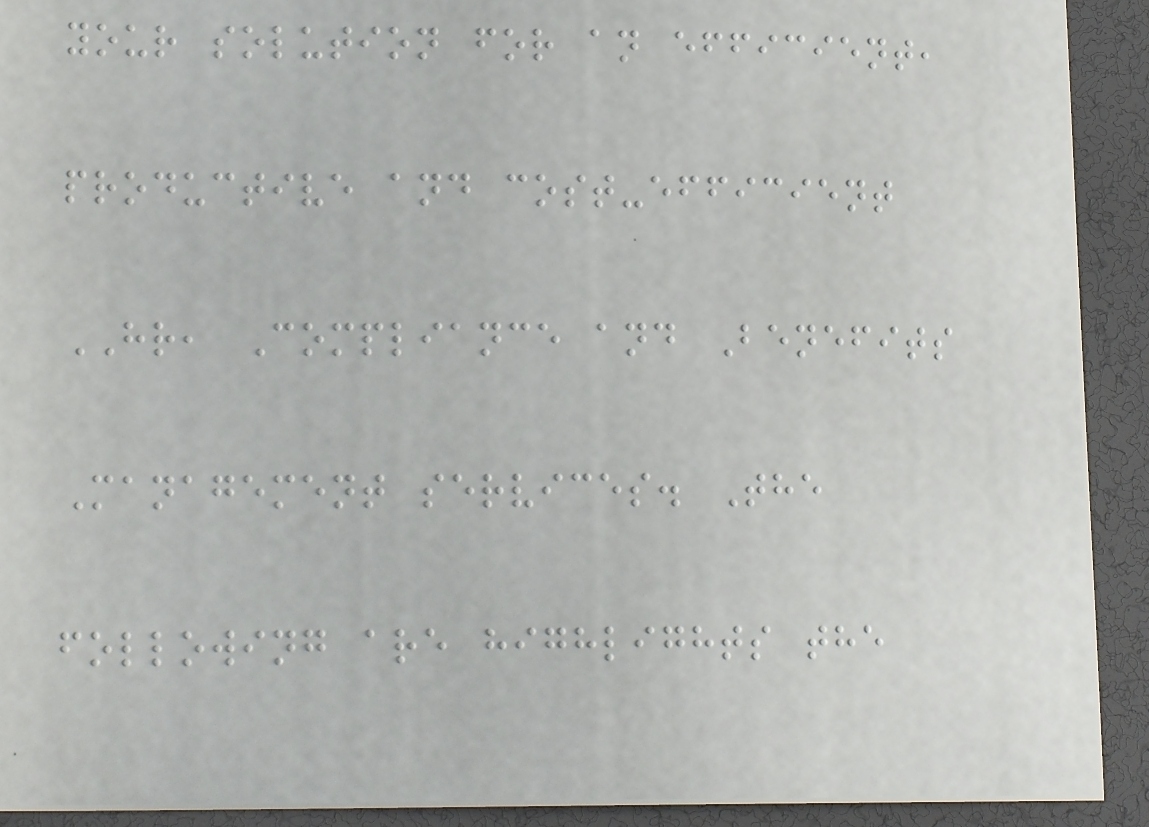your solution for an efficient,
productive and cost-efficient
HR, Compliance and Benefits
Management services. The
following are highlights the
